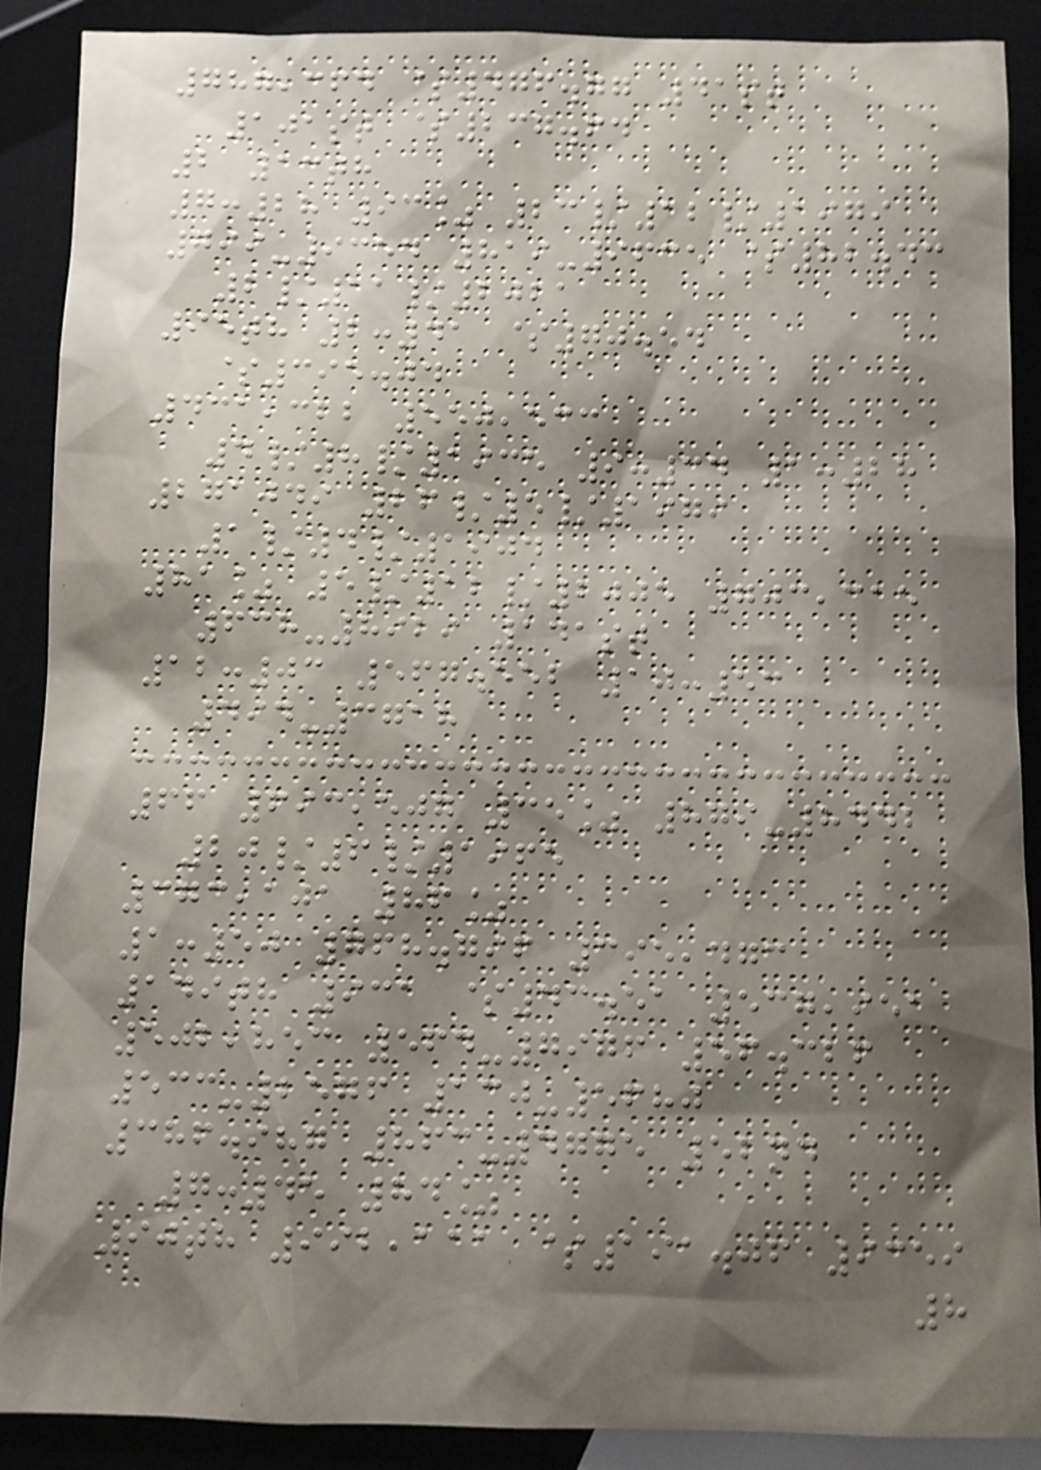787,364 $476.77 41st
101st $237.64
2 13th
7:28 93% 23/12/1979
799-9354 819-9635 $82.43
2/11/2021
95th 2:41 $70.54
$395.04
431,322 550,533
4/8/1935 9:34 1:28
271049 26/5/1979
1/4/1904
81% 5/12/2005 703,315
638-8929 141st
12:03 567.552 10:53
494-3718
66 693,507 35% 879-8442
20/6/1965
373,101 86%
1:50 768.796 395,473
149th 931 $43.51 537,951
502,853 564-7976 56.326
533-2576 130-5680
386.987 863-4775 52nd
7:45 84%
90th 992,111 $191.06 9359
8
